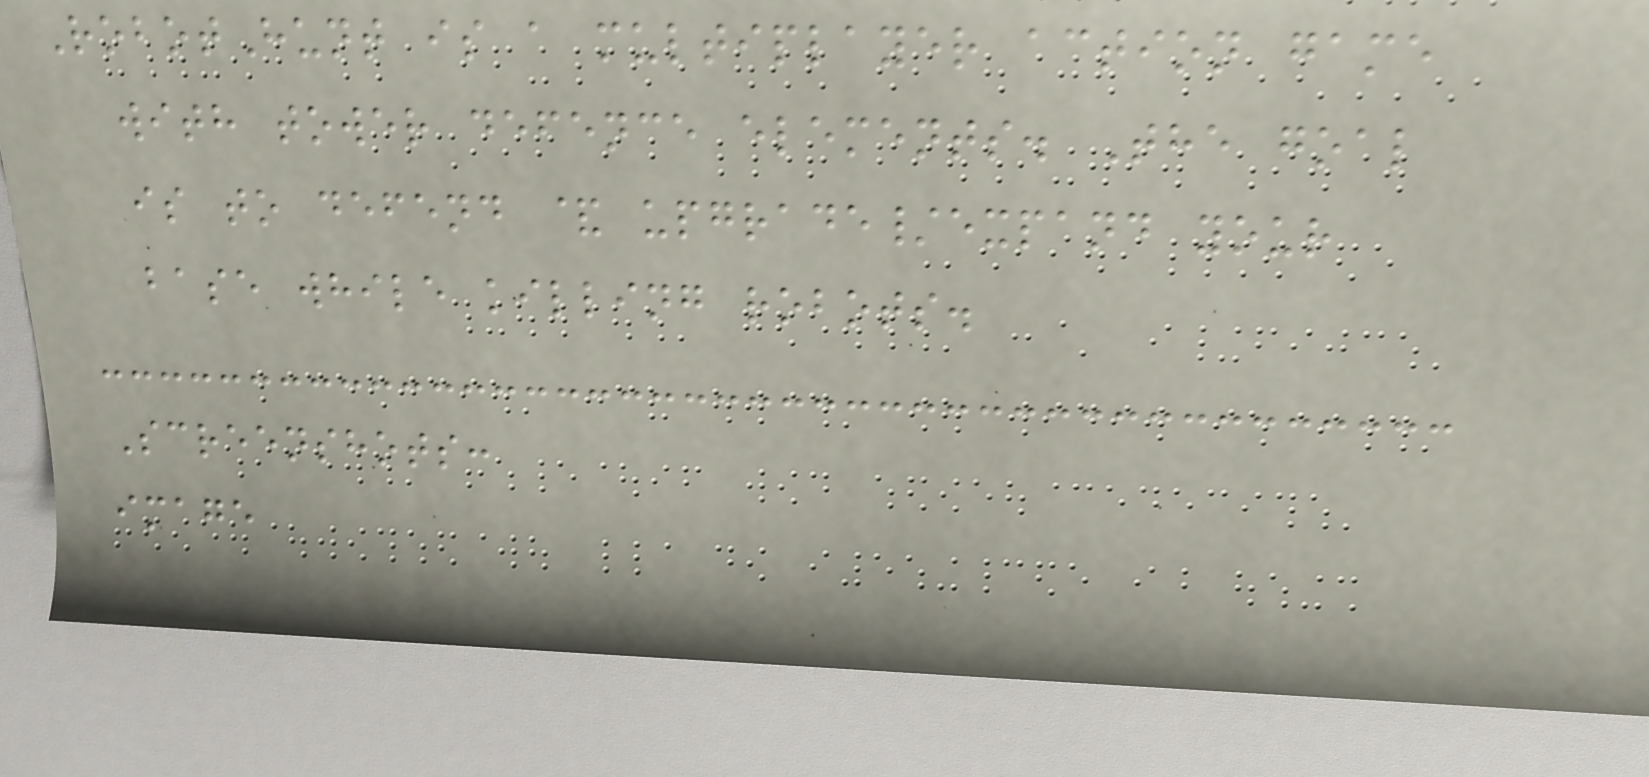RobotHunt is a multiplayer action game
with tower defence elements. The goal
is to defend & upgrade/expand your
base while killing robots.
Screenshots:
image
